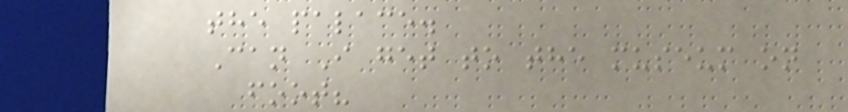the palace.
Can I get to the museum on
foot?
